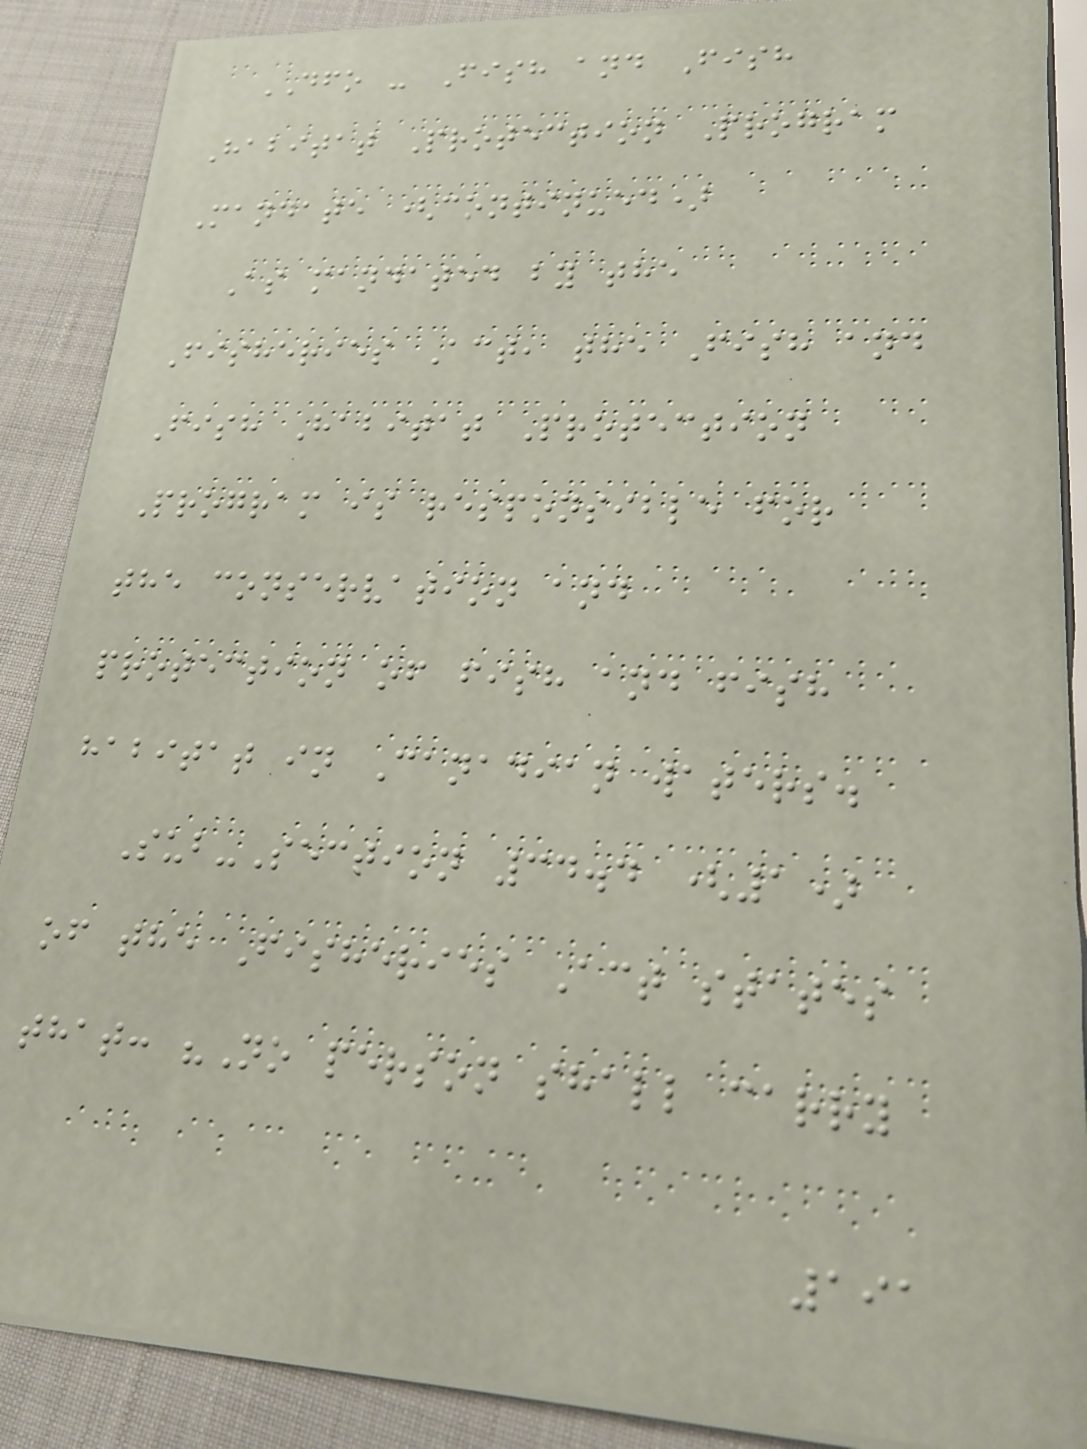DFO - Fish and Fish
Habitat Protection Program
Mandate (continued)
As mandated by the
Fisheries Act, the Fish and
Fish Habitat Protection
Program is responsible for
the conservation and
protection of fish and fish
habitat in Canadian waters.
Sub-Section 34.4 (1)
of the Fisheries Act states
that: "No person shall carry
191
